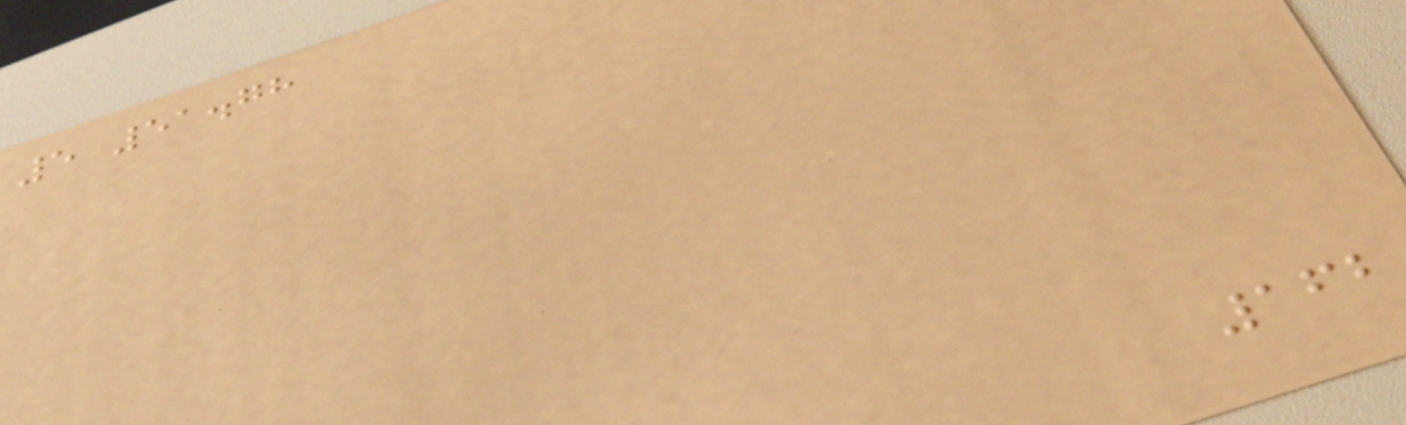5 51.78
162
